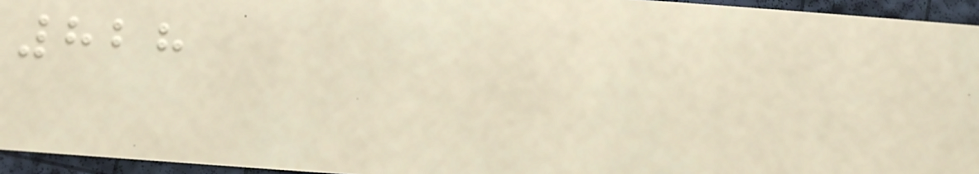828
